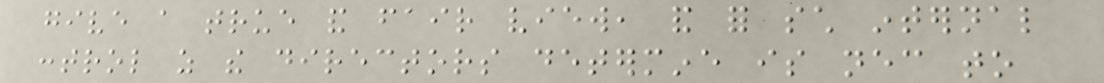give a true and fair view, and for such internal
control as the directors determine is necessary to
